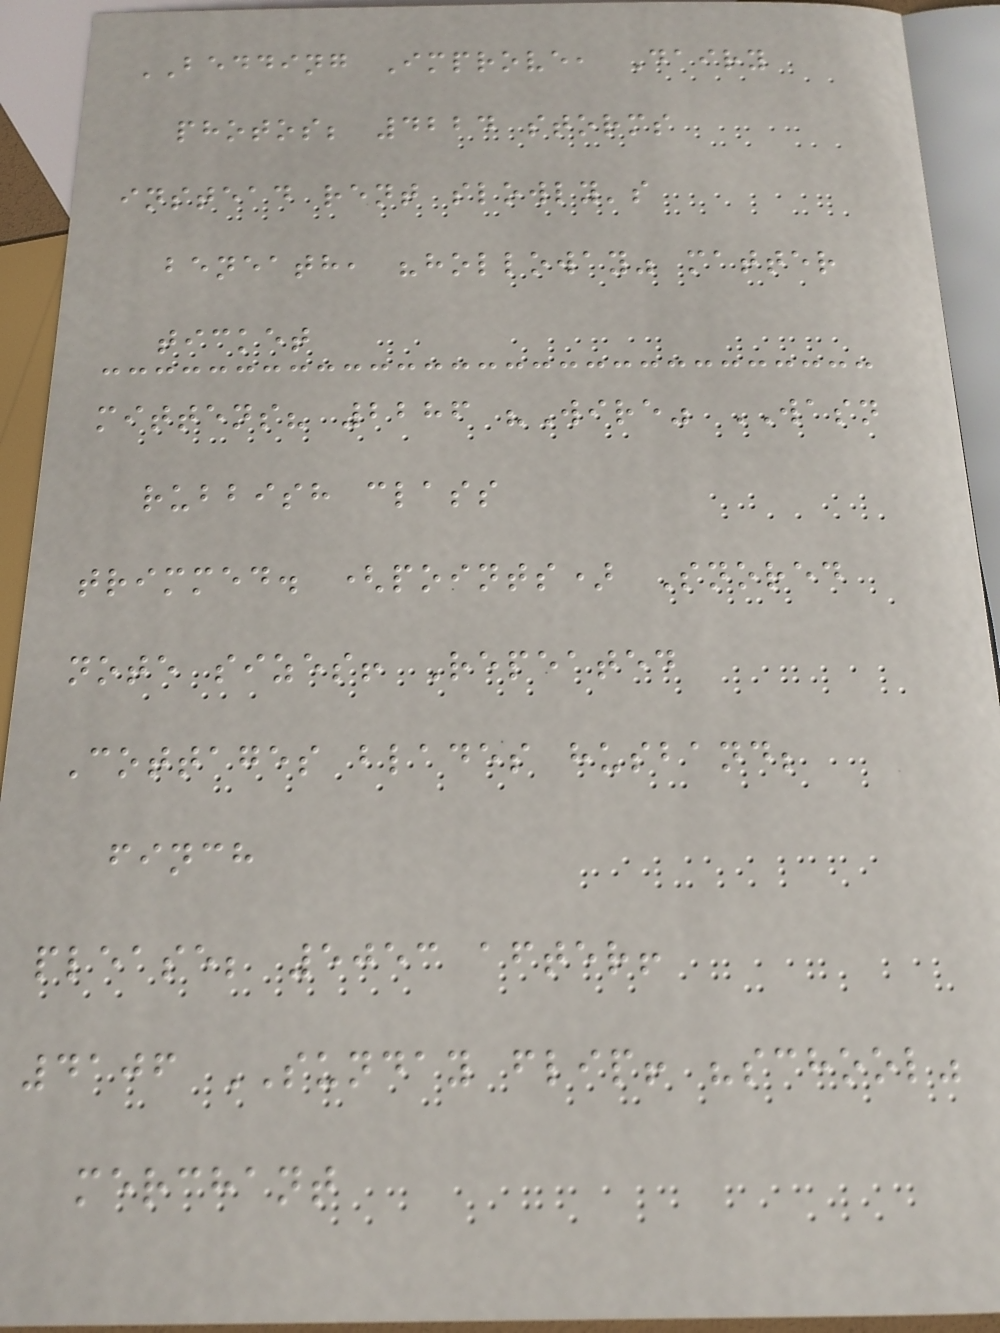BEDDING Improve, Dairy
photos; 4224 storms
instead rent slowly's
beneath, "holloway" matter
ticket
mittens? 2286 "Wire" WASN
rubbish class
trimmed. (points) Snored
note sizes! Repeated
Cottages blades husband;
finch
please; 5053 after!
4106 SUNDAY flip! "school"
merchant
